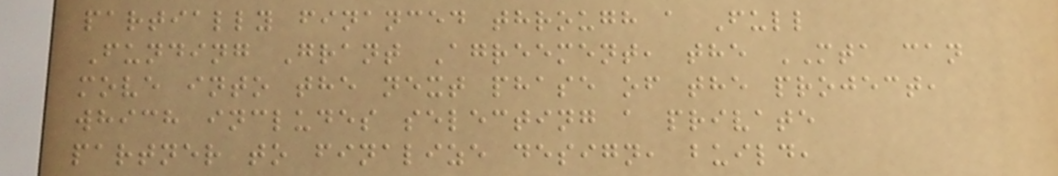partially financed through a Full
Funding Grant Agreement, the MTA can
move into the next phase of the project,
which includes selecting a private
partner to finalize design, build,
